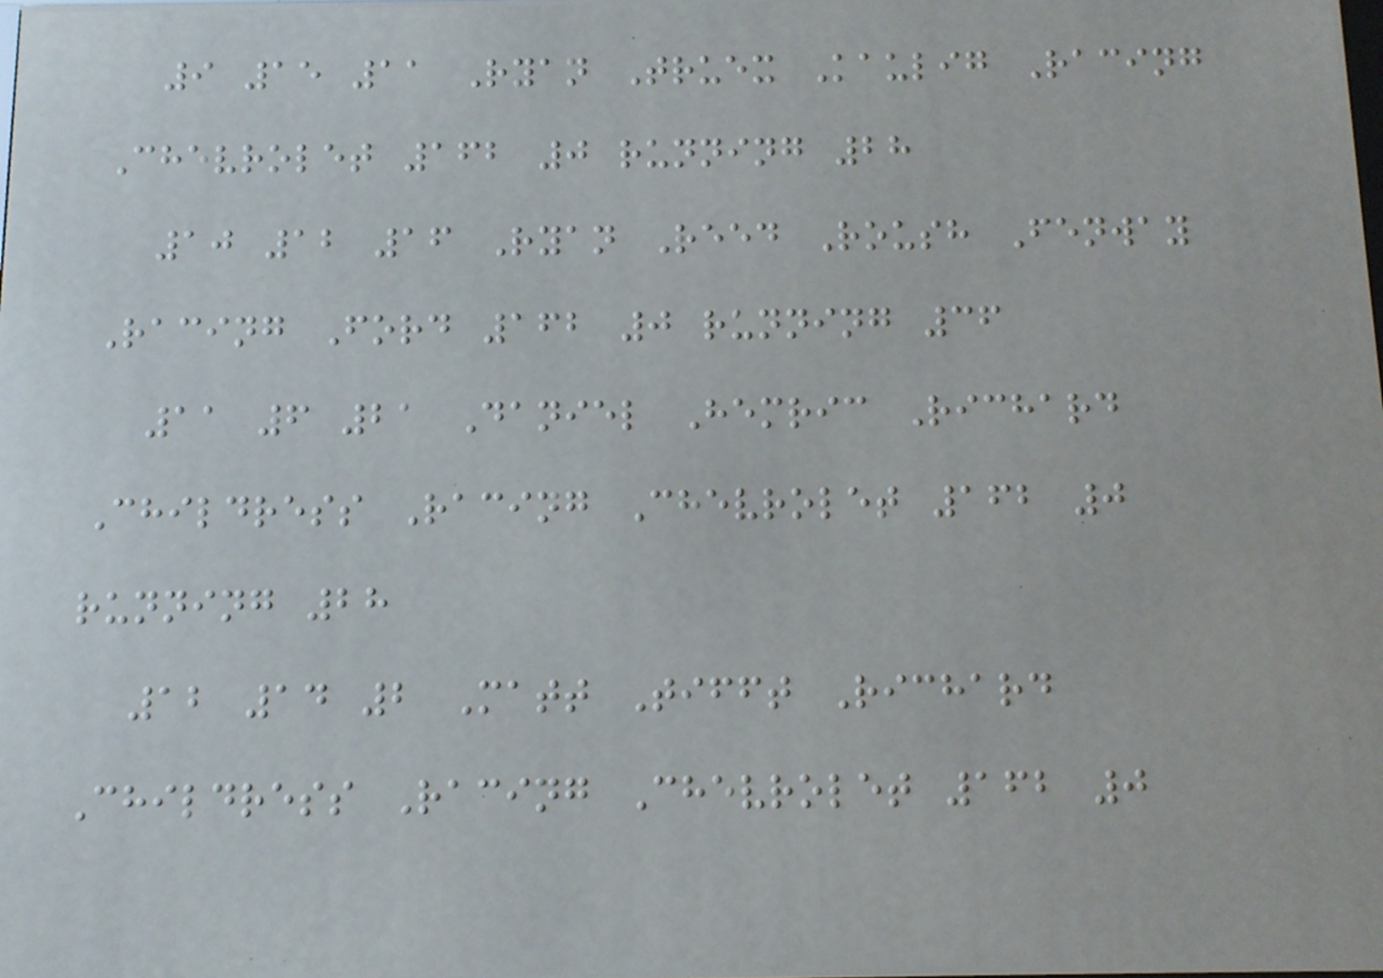9 15 11 Ryan Truex Kaulig Racing
Chevrolet 162 0 running 28
10 12 16 Ryan Reed Roush Fenway
Racing Ford 162 0 running 36
11 6 21 Daniel Hemric Richard
Childress Racing Chevrolet 162 0
running 28
12 14 2 Matt Tifft Richard
Childress Racing Chevrolet 162 0
